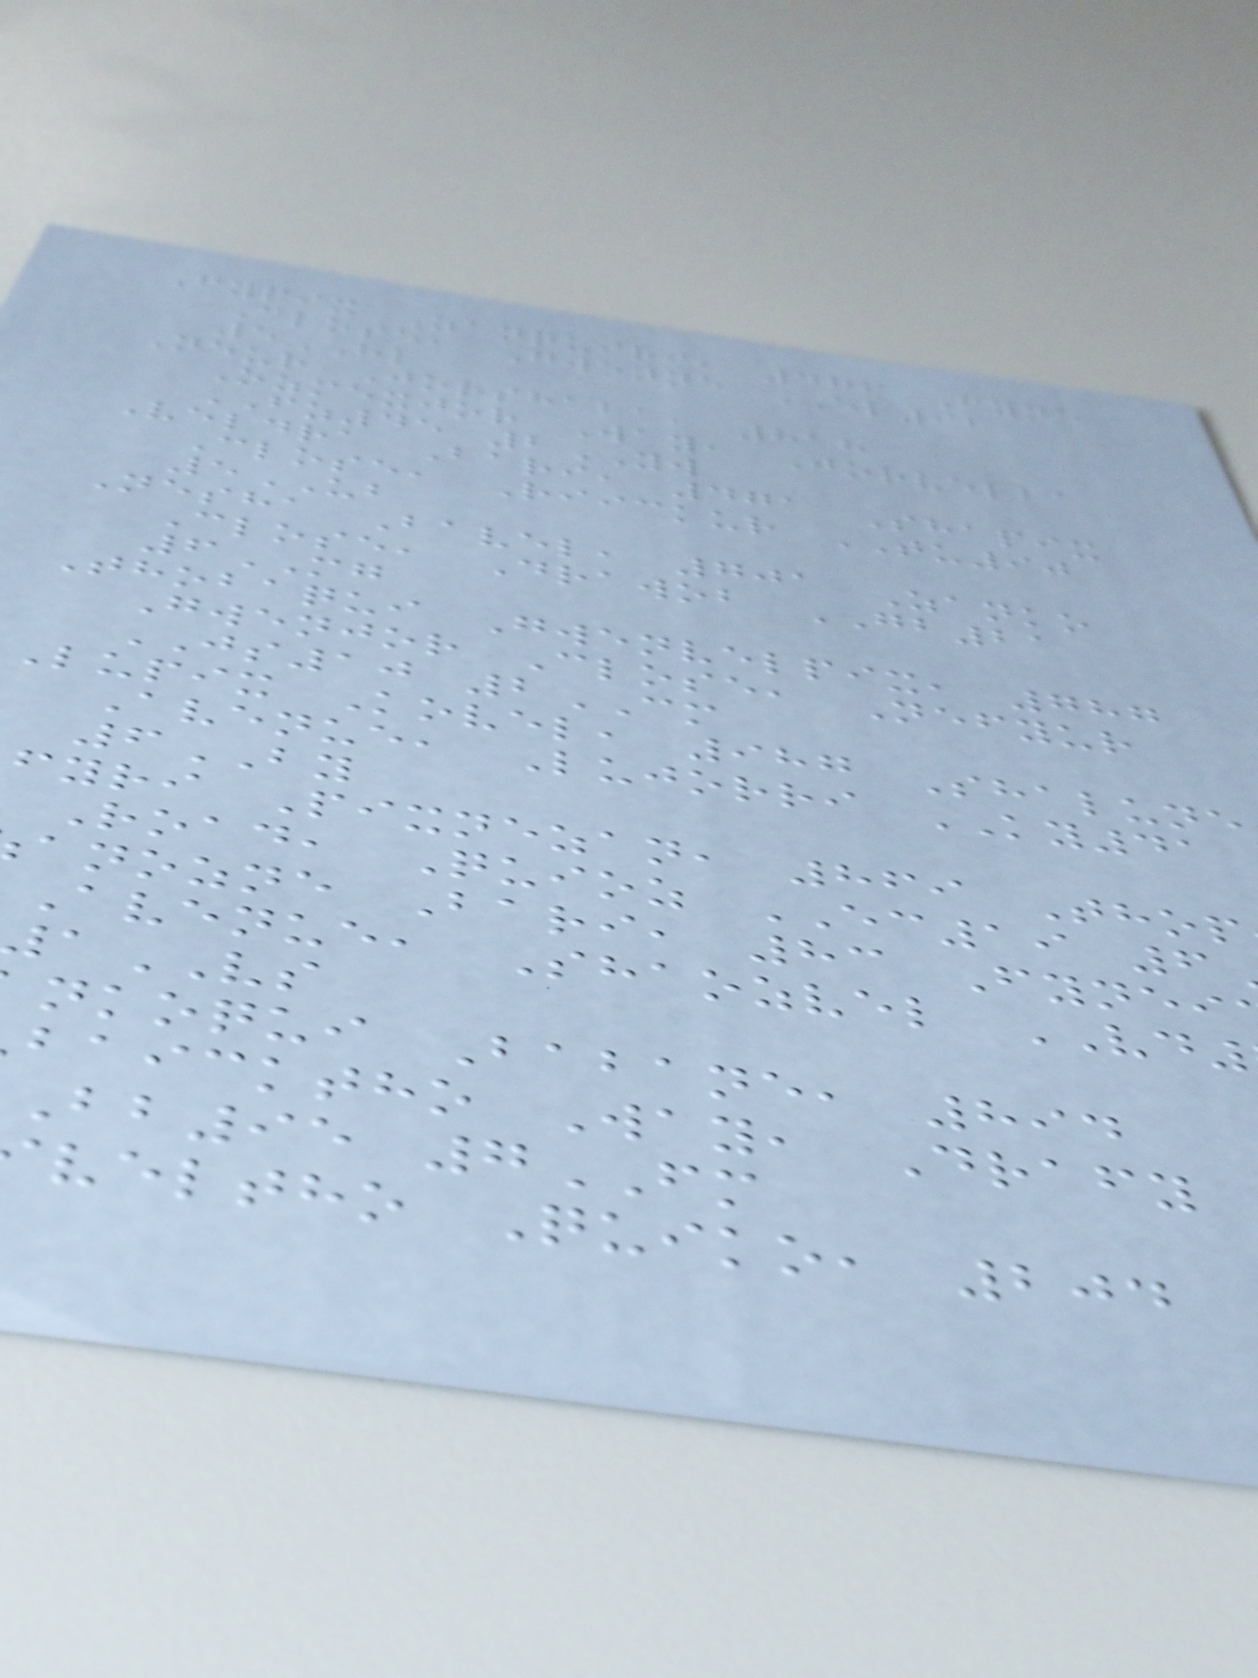Fypix Zanquiri, 476 Fyne
Close, Gwenne EL92
5HL
Neur Jorshaba, 818
Ozmexjor Way, Jorvelba
FZ45 2YW
Veldra Bari, 471 Shapix
Close, Riickur TU90
5UB
Nesha Bavel, 701 Zanko
Close, Drawob GB21
6MG
Thobaqui Gwenvelpix, 787
Gwenjor Close, Nefyur
JS10 2CM
Lupix Kovel, 987 Shalune
Avenue, Lujorri KY41
6BY
fyri Pixnezan, 869 Thop
Road, Quioz EC19 6
anozne Bari, 83 Fynei
Avenue, Shaozvel VD
VS
nkoqui Babane, 894
baicktho Way, Drafy
bb95 7FM
veltho Quiko, 204
